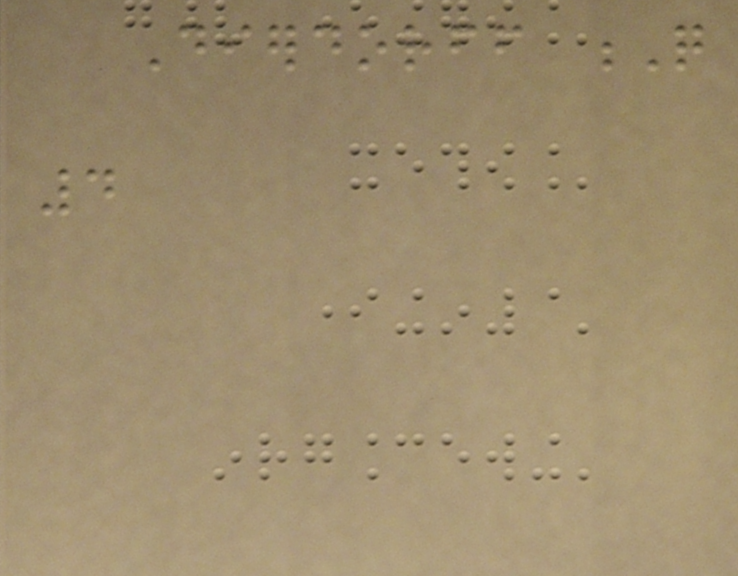Dierdorff Q
4
